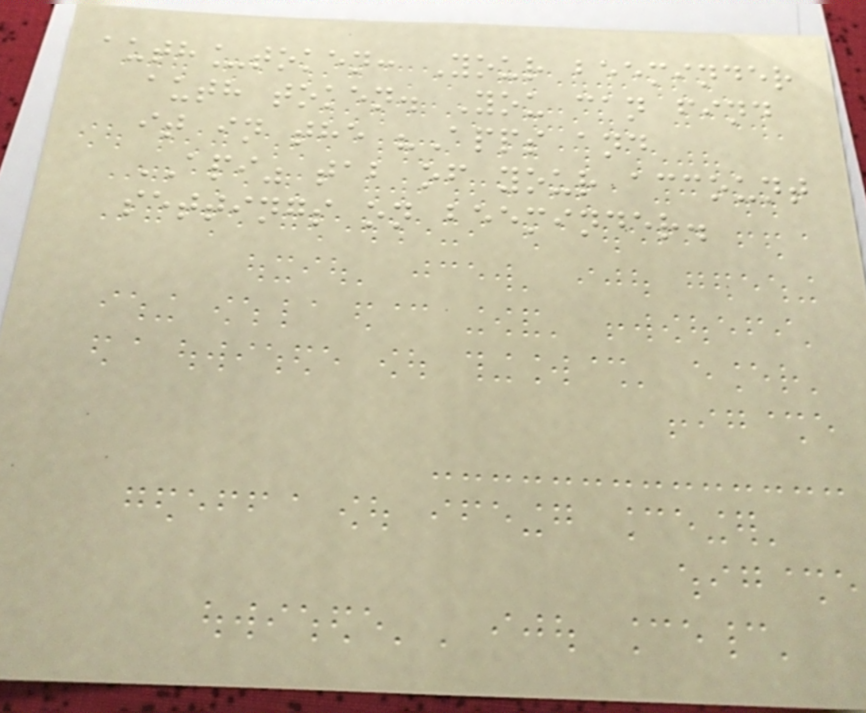auth_token: Your beeminder
auth token. You can find
it in the "Apps and
API" tab of your account
settings on beeminder.
